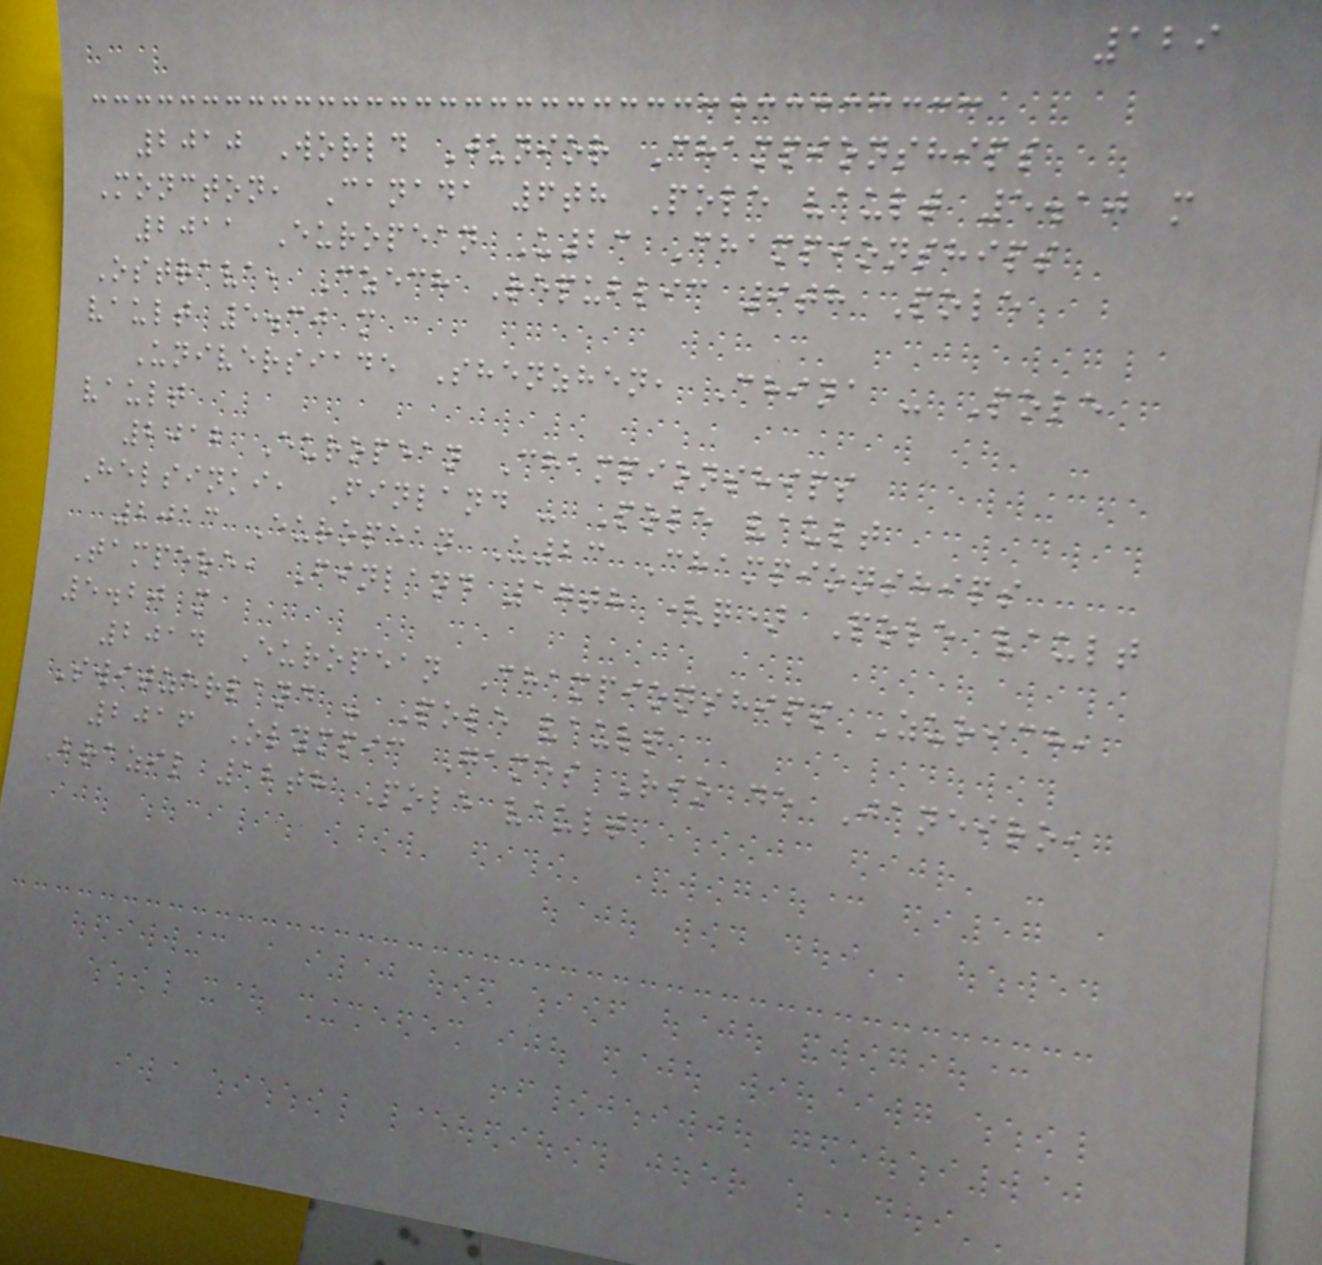129
2010 World Junior Championships
Moncton, Canada 6th Pole vault 5.10 m
2011 European U23 Championships
Ostrava, Czech Republic 9th Pole
vault 5.30 m
Universiade Shenzhen, China - Pole
vault
2012 European Championships
Helsinki, Finland - Pole vault
2013 European U23 Championships
Tampere, Finland 17th (q) Pole vault
5.20 m
2014 European Championships Zurich,
Switzerland - Pole vault
2016 Olympic Games Rio de Janeiro,
Brazil 12th Pole vault
